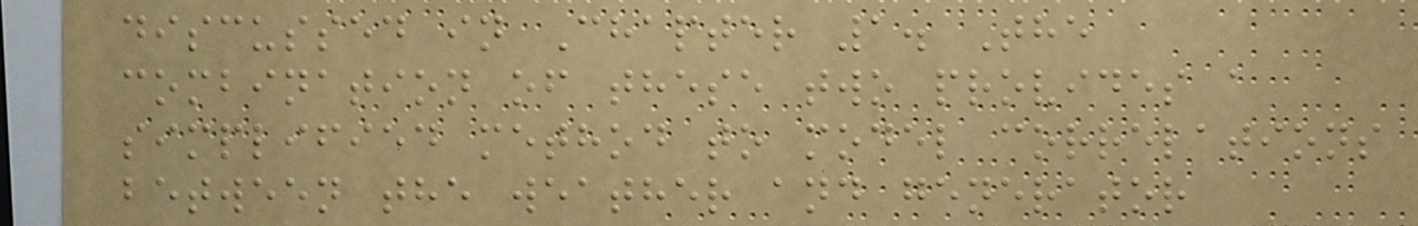discussed in Chapter 1. The
combination of these two provides a
simplified method to model correlations
between the weather and generator
